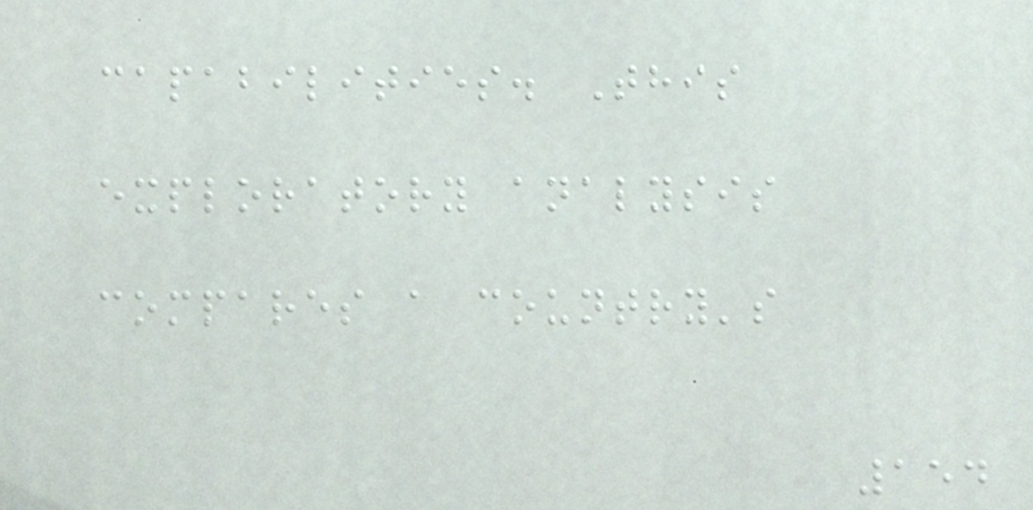capabilities. This
exploratory analysis
compares a country's
154
